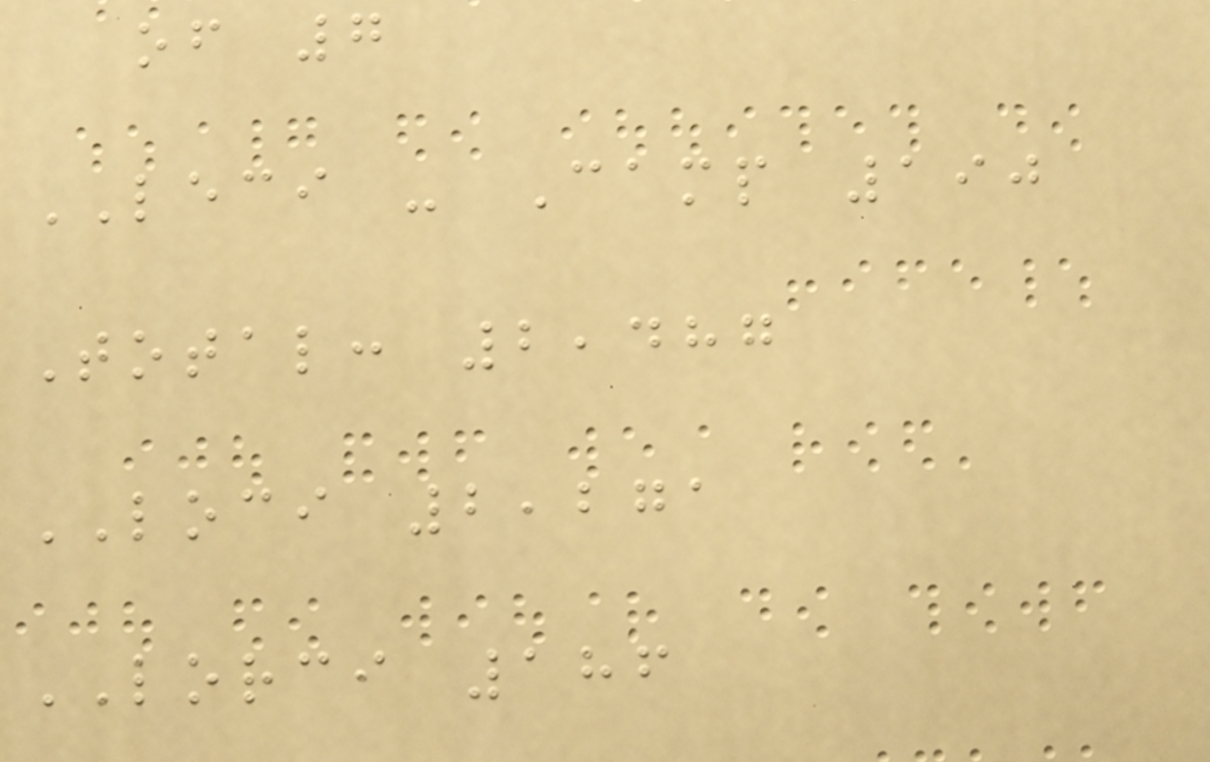of 7
LECI - Camp 190
Total: 2,487
LOCI 2,271
LORCI 186
